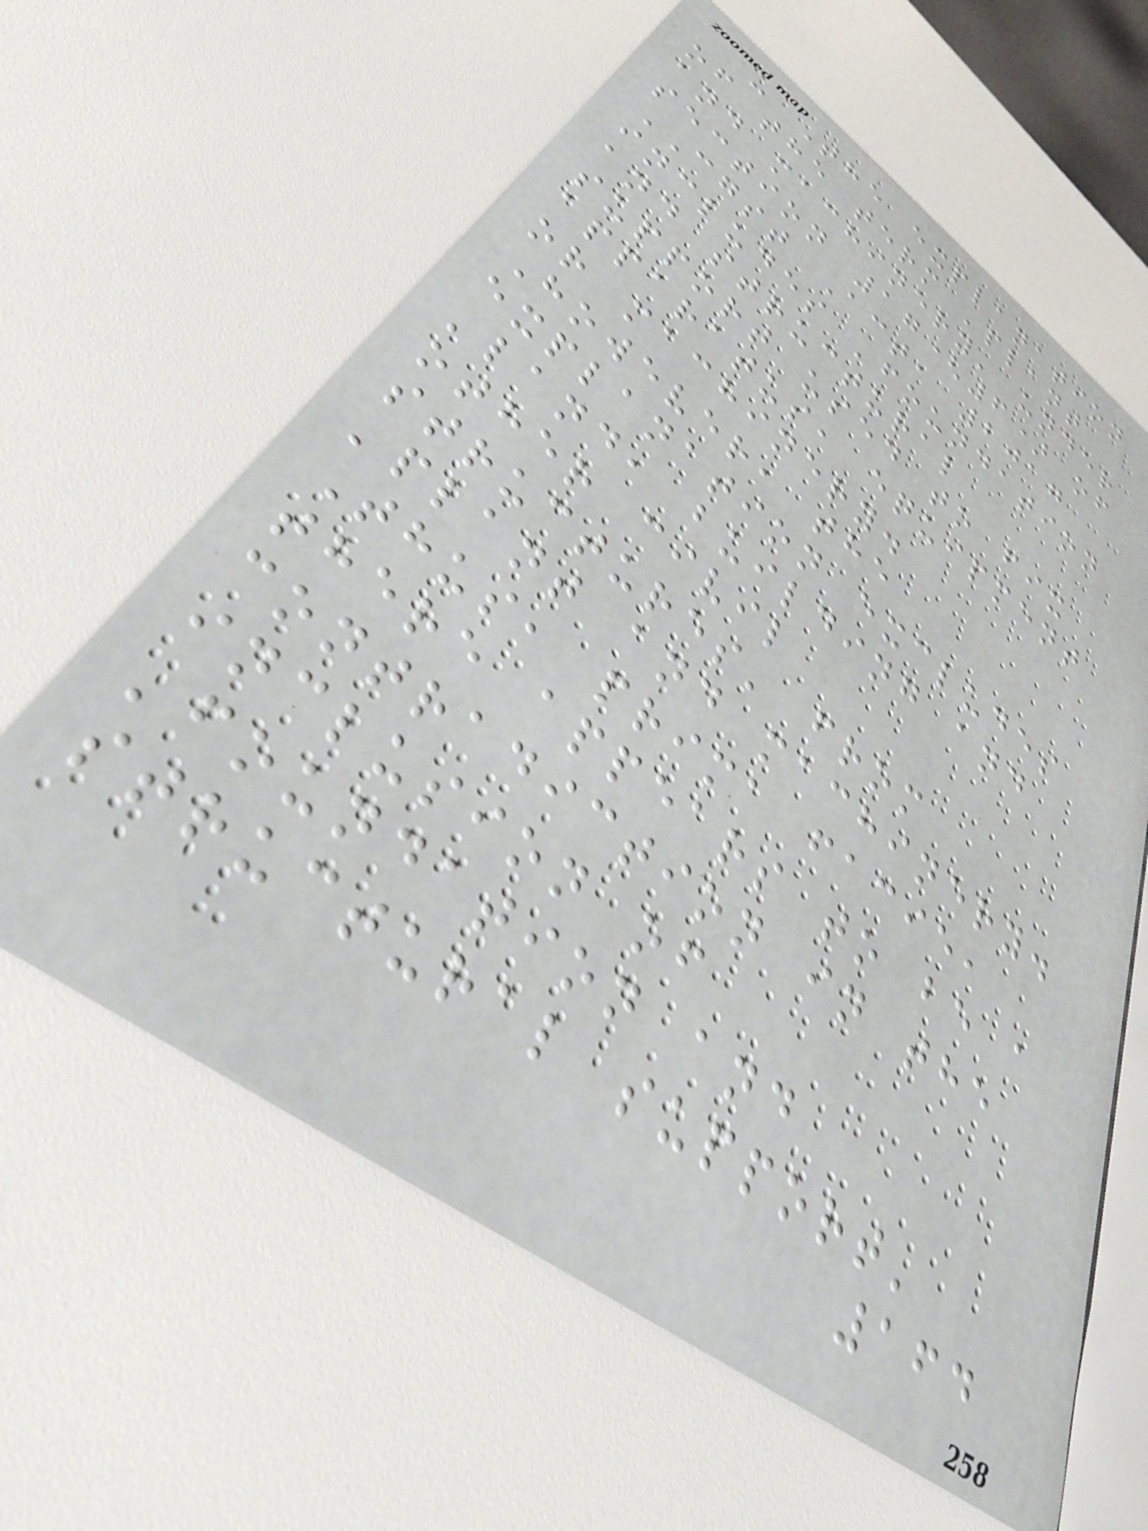- The explanation
of the term 'plant
and machinery' under
section 17(6) of
CGST Act, 2017
includes 'foundation
and structural
support used to fix
apparatus, equipment
or machinery.
However, the
explanation excludes
'land, building and
other civil
structures' from
'plant and machinery.
Thus, prima facie,
there appears to be a
contradiction in the
inclusion of
'foundation and
structural support'
164
